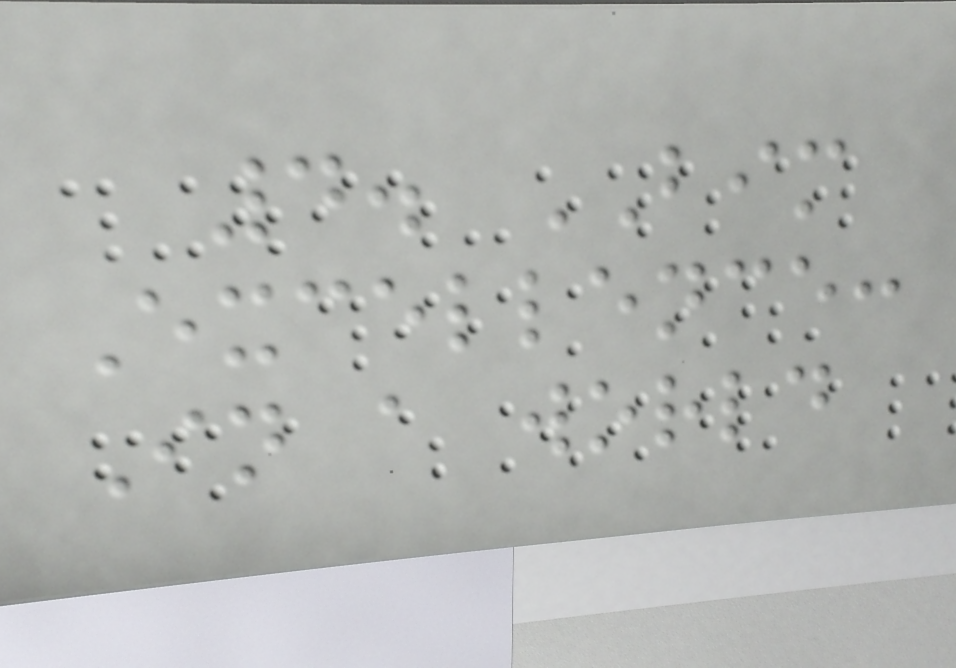4. BIM
Excellence:
In a world
